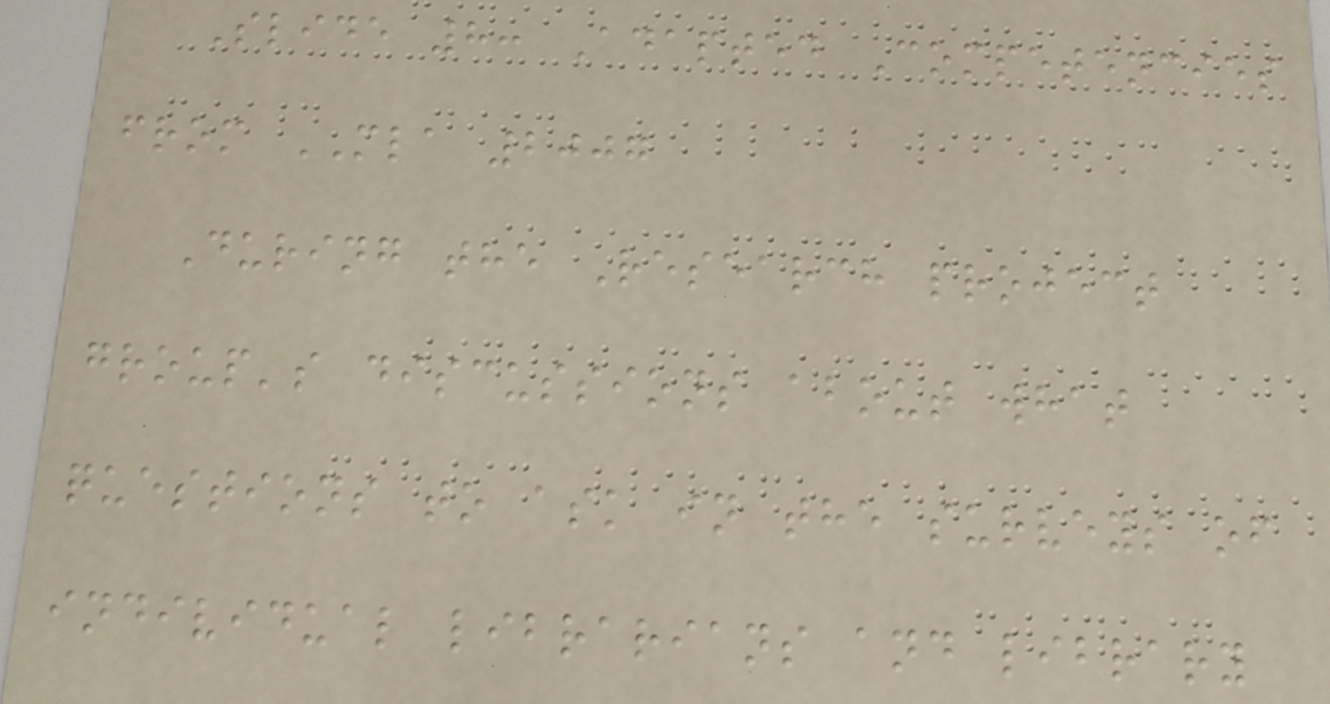Slide 8: Adapted Competencies
from MLA 2007
During the Research project
group's discussions about what
questions to ask in the surveys of
individual librarians and library
